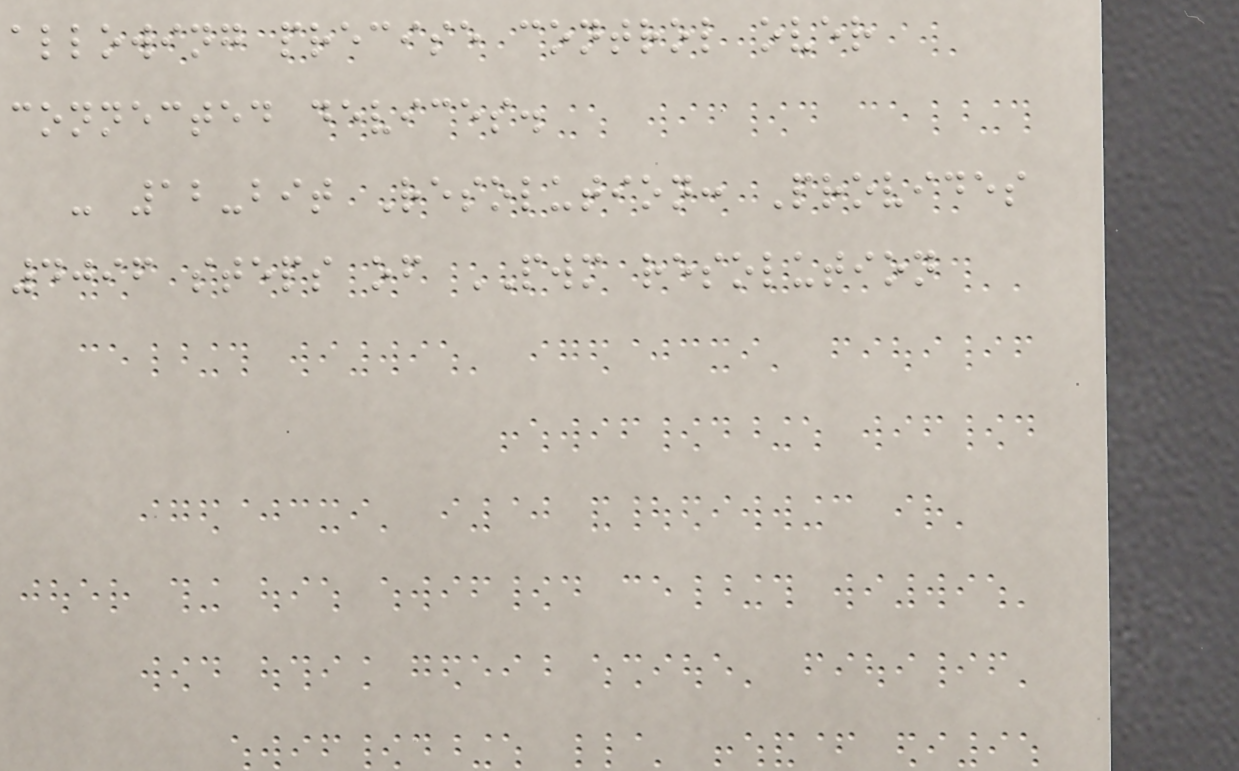allowing precise control over
connected devices.
- 12-bit Resolution: Provides
4096 steps of PWM resolution
